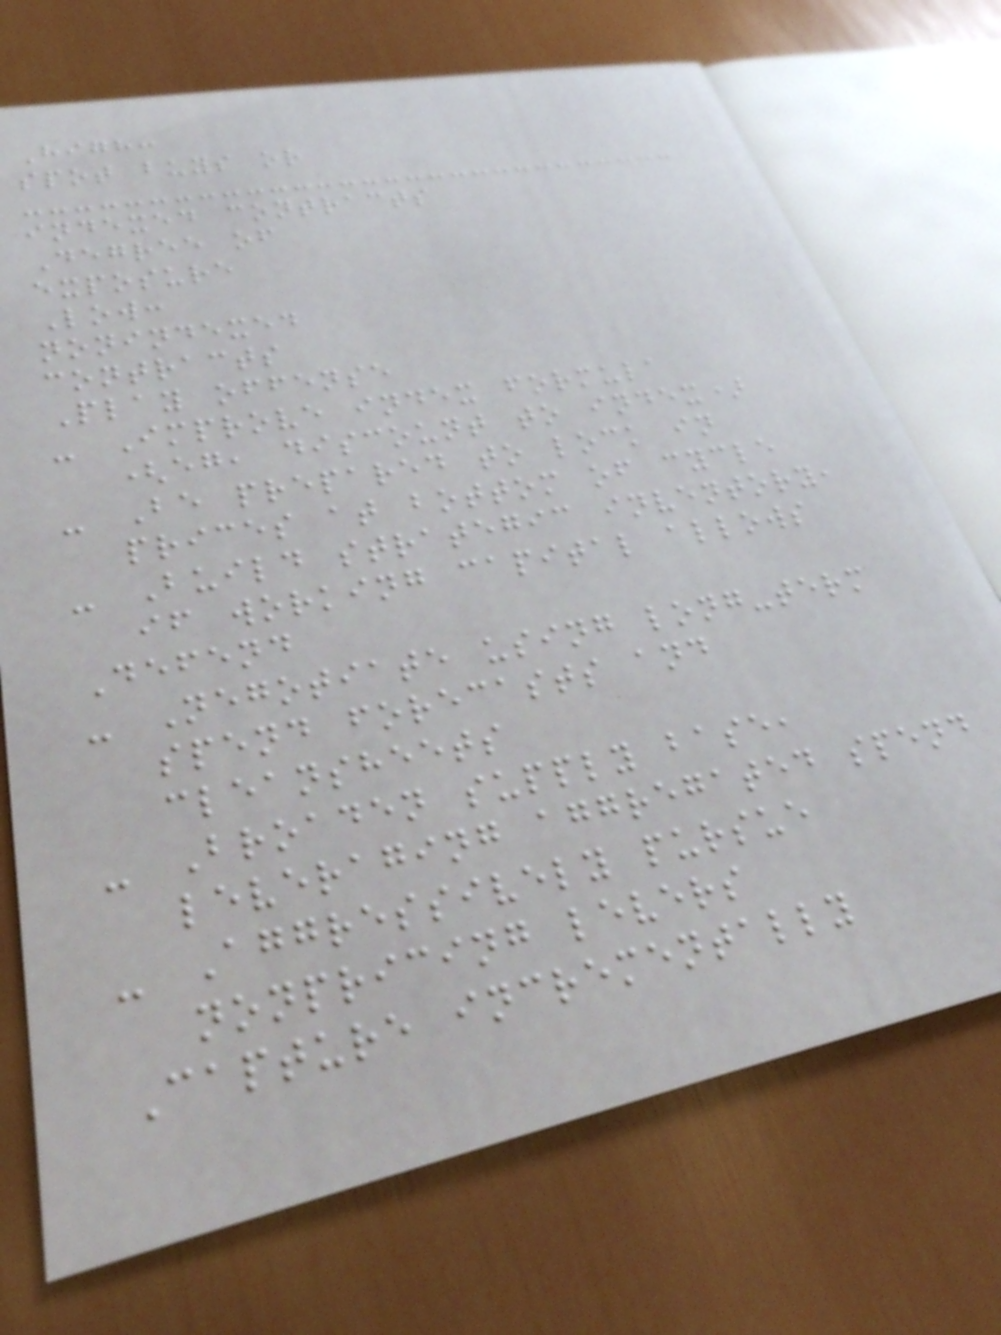High:
spot buys or
indexed contracts
Degree of
exposure
Low:
nonindexed
contracts
Play offense
- Improve index formula
(eg, discount to index)
- Be prepared to lock in
prices at bottom of cycle
- Build strategic inventory,
if working capital allows
Defend
- Negotiate using long-term
spend forecasts and
cleansheets
- Broaden supply base,
leveraging aggregated spend
- Aggressively pursue
nonpricing levers
Capture incrementally
